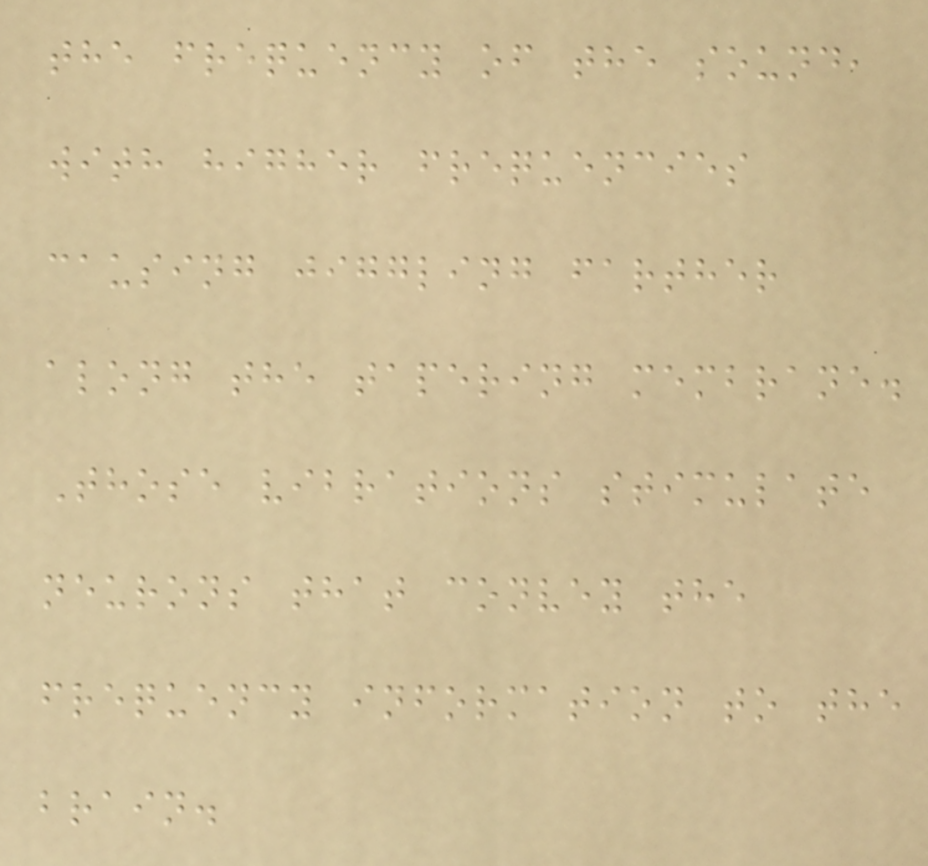the frequency of the sound,
with higher frequencies
causing jiggling farther
along the tapering membrane.
Those vibrations stimulate
neurons that convey the
frequency information to the
brain.
